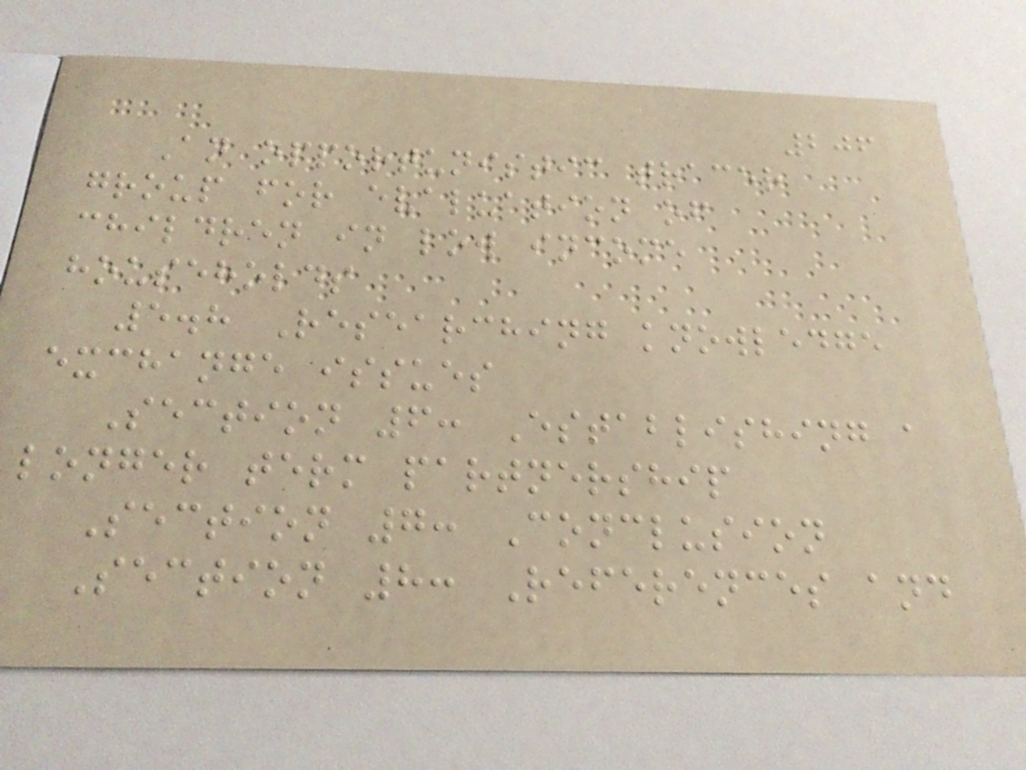206
An opportunistic tracer
group for evaluation of
children in low income
households
5.8 Researching knowledge
exchange issues
Section 6: Establishing a
longer term partnership
Section 7: Conclusion
Section 8: References and
